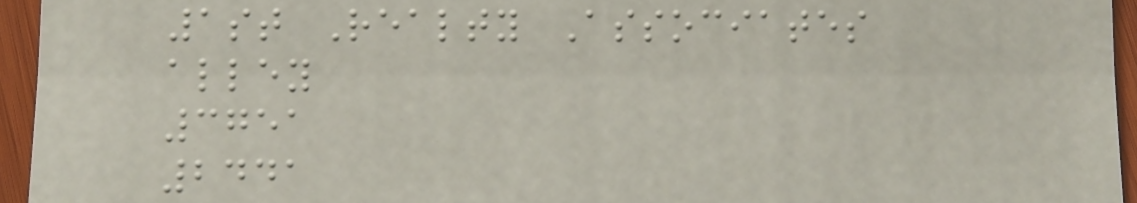1st Realty Associates
alley
3751
2441
